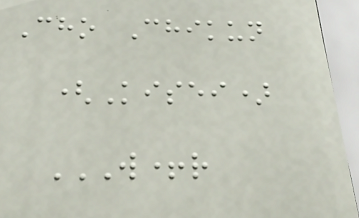Cho Chikun
(Kisei)
W+R
